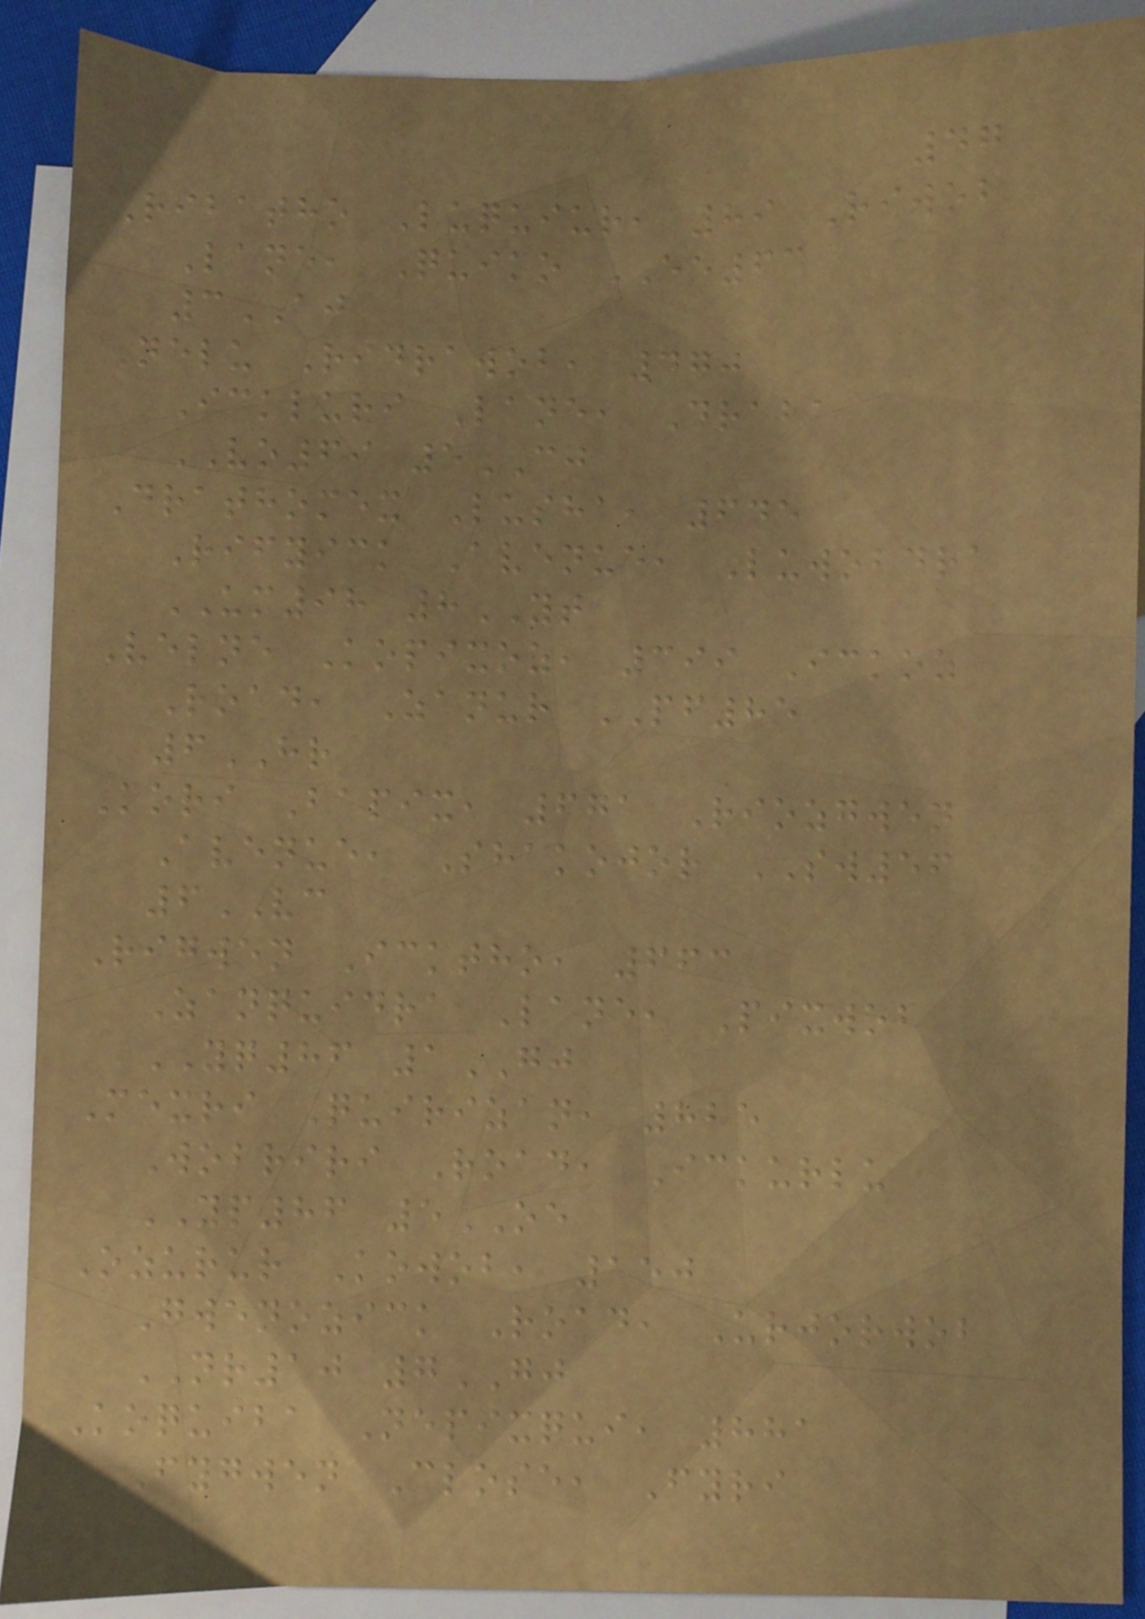47
Ribatho Luquiur, 89 Riwob
Lane, Quiko EE63
3AJ
Nelu Ridrawob, 470
Ickluri Lane, Draba
VO69 5CJ
Drathomex Lusha, 645
Rifyick Avenue, Luwobdra
UM98 8YT
Velne Kopixoz, 399 Ickoz
Road, Zanur PF85
6HR
Kori Bapix, 671 Riozgwen
Avenue, Shakojor SW56
6VC
Rigwen Icktho, 663
Zanquidra Lane, Pixwob
YQ86 1GJ
Mexri Quirizan, 825
Wobriri Road, Ickurlu
YP86 5OE
Ozurur Kowob, 150
Gwenozick Road, Urjorwob
NR10 7GJ
Koquiba Nepixqui, 881
Fygwen Close, Fyri
